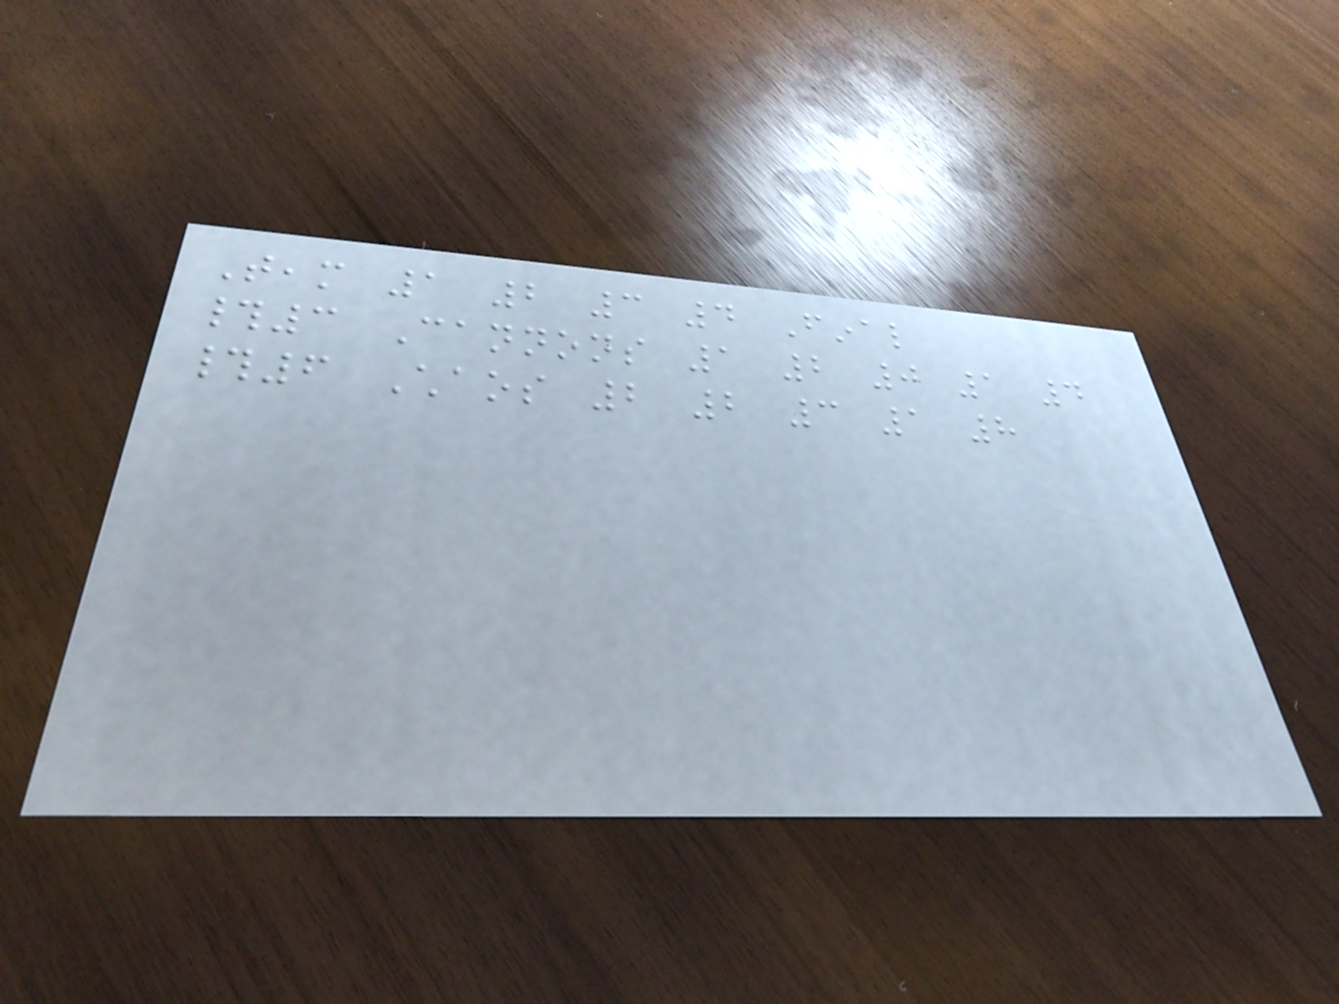Team 1 2 3 4 Final
#3 Cannons 1 2 0 1 4
#6 Chaos 2 2 3 1 8
